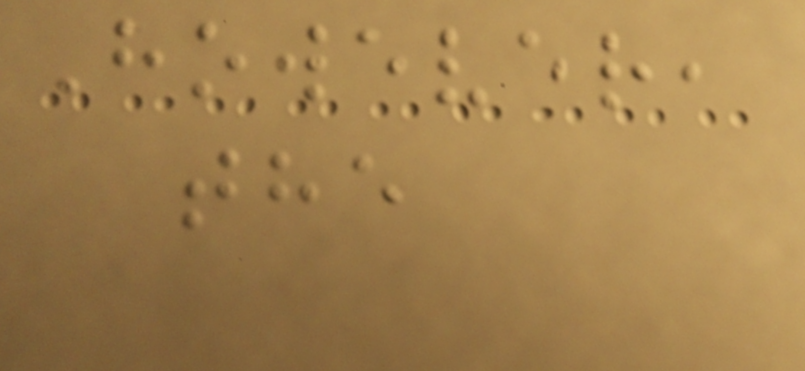However,
the
